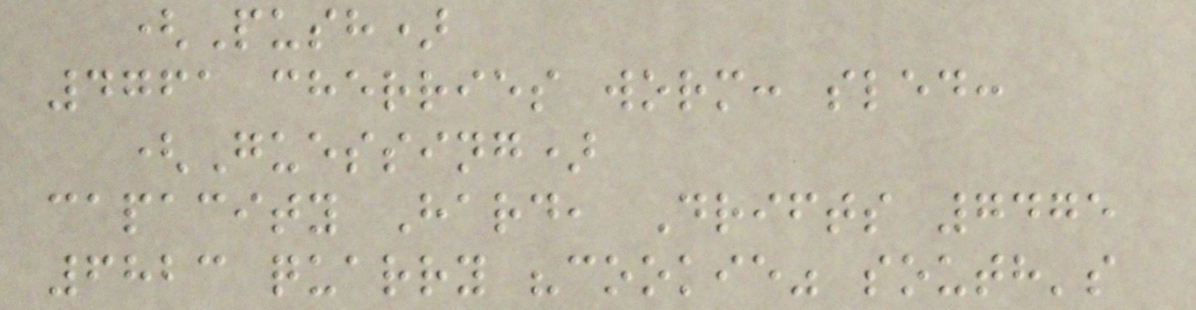(Push)
4761 cherries worm: sled:
(Guessing)
capacity Hard, Drifts 7475
6823 quarry "cookie" south's
